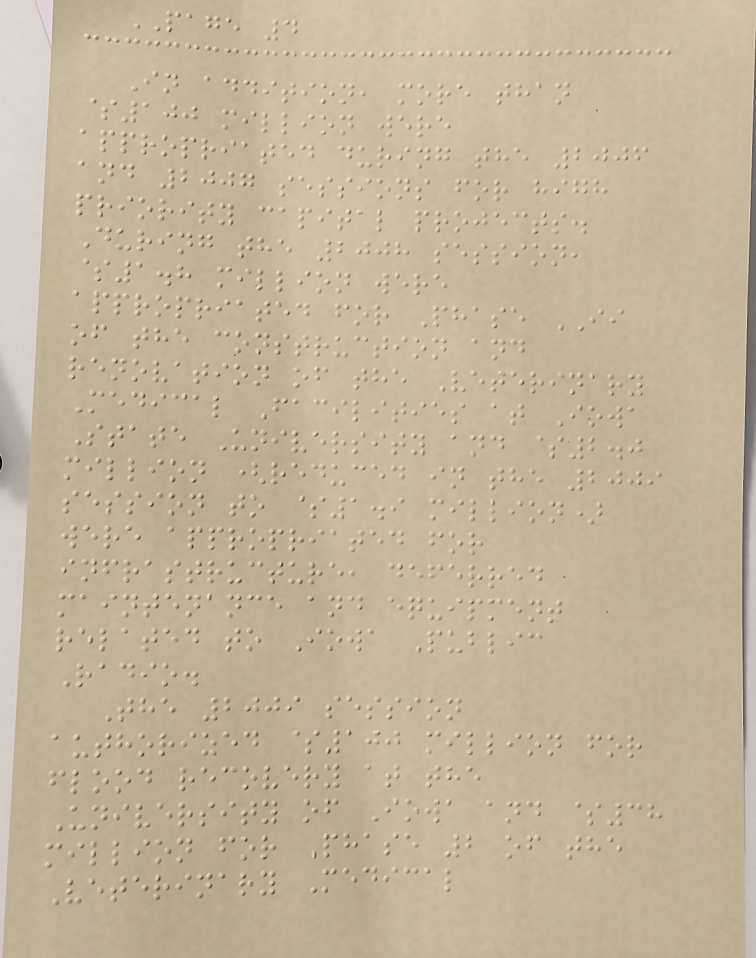PAGE 4
In addition, more than
$100 million were
appropriated during the 2006
and 2007 sessions for high
priority capital projects.
During the 2008 session,
$1.8 million were
appropriated for Phase II
of the construction and
renovation of the Veterinary
Medical Facilities at Iowa
State University and $2.0
million (reduced in the 2009
session to $1.9 million)
were appropriated for
infrastructure, deferred
maintenance and equipment
related to Iowa Public
Radio.
The 2009 session
authorized $100 million for
flood recovery at the
University of Iowa and $38
million for Phase 2 of the
Veterinary Medical
